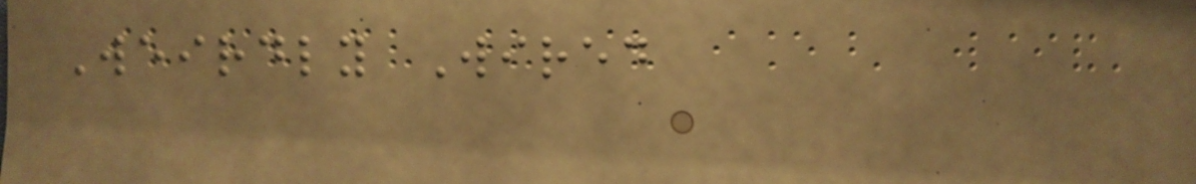Weirdly Wired
